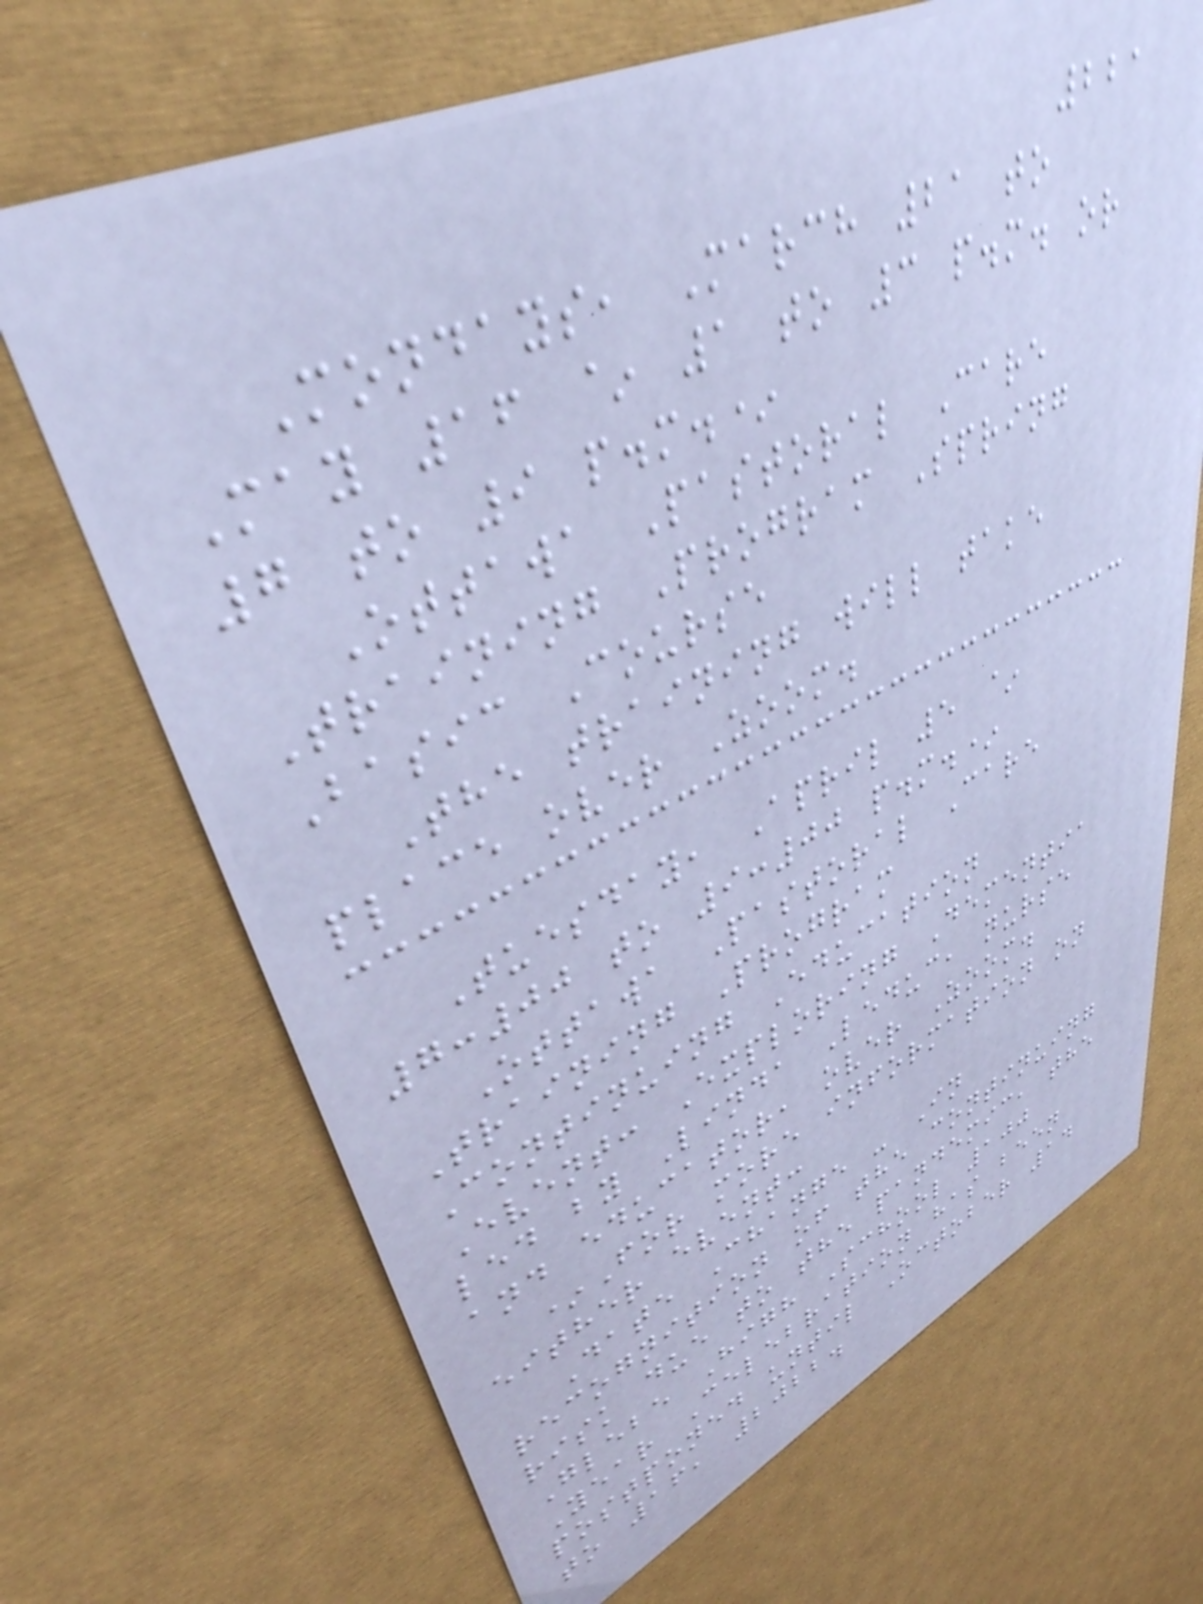221
Mondays, March 21 to
May 16 ~ 1 to 3 p.m. or
7 to 9 p.m.*
Ottawa Pastoral Care
Training Program Spring
Basic Course
The training will take
place over Zoom.
Tuesday, April 5 ~
7:00 to 9:00 p.m.*
Ottawa Pastoral Care
Training Program
Continuing Education
Event: Exploring Dementia
led by Linda Leduc, nurse
and educator, over Zoom.
*For more information on
either event:
Date Change - In
recognition of the continuing
risk due to the pandemic, the
Glebe High School 100
Year Celebration has been
postponed until October 14
to 16, 2022.
